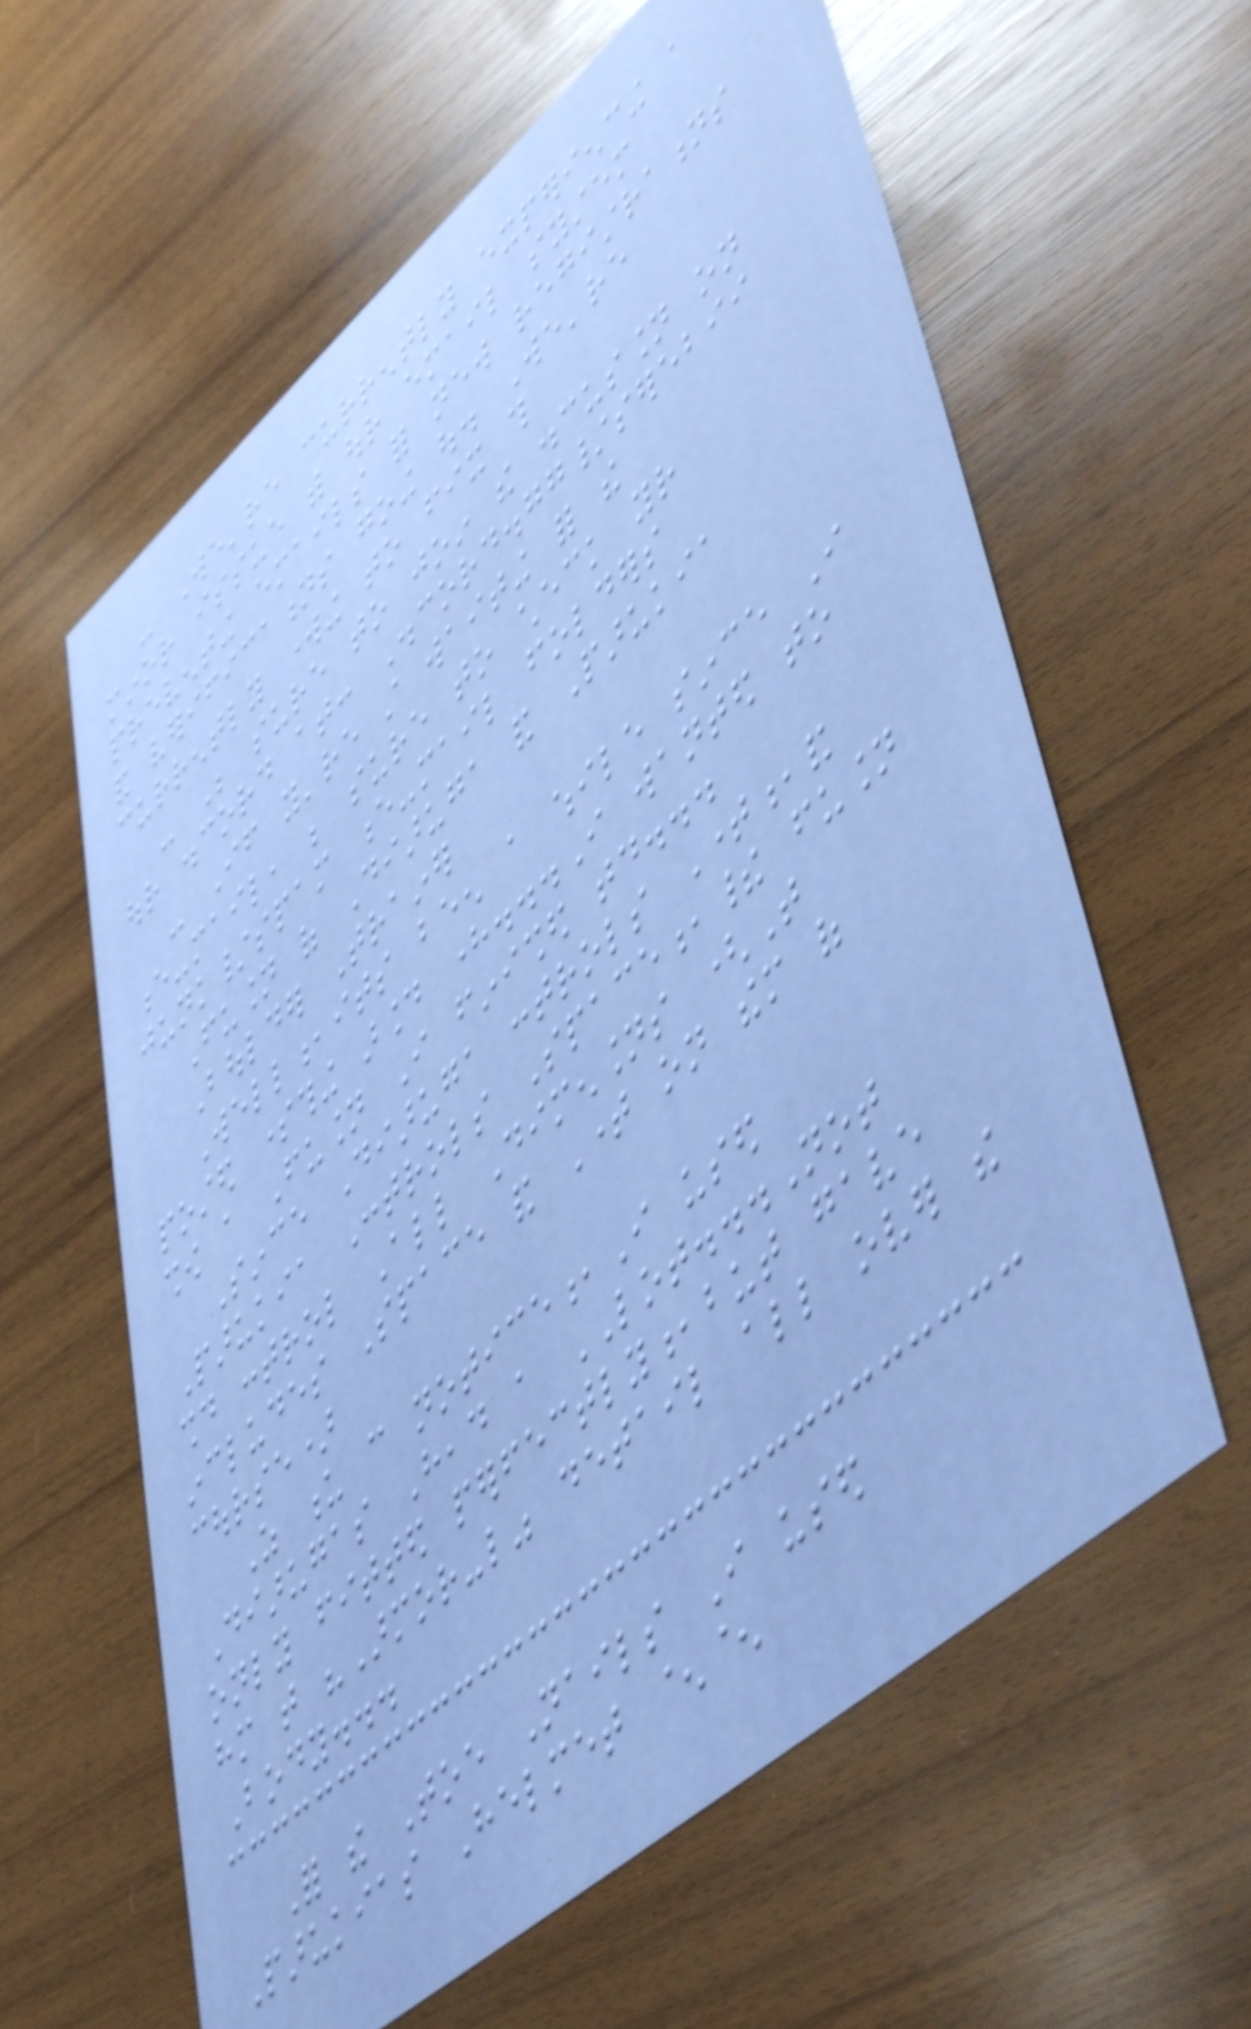- We're currently experiencing a
minor issue with our email system
preventing emails for new registrations
and verifications going out. We're
currently working to fix this
- Be sure to join the discussion on
our discord at: Discord.gg/serebii
- If you're still waiting for the
e-mail, be sure to check your
junk/spam e-mail folders
Fusion of Diaruga and Parukia
Boulder Trainer
Well,its been a while since I
posted something around here...I wanted to
show a Fusion I finished today...
Since Diaruga controls Time,and
Parukia Controls Space,their fusion
should control All Dimensions (That
includes Space and Time on them of
course)
As u can notice,I used
Diarugas Head a LOT...Not
only fitted perfectly,but gave
him that "Armor-like" detail all over the
Body...
For the Toe Nails I used
Parukias Helmet ^^
